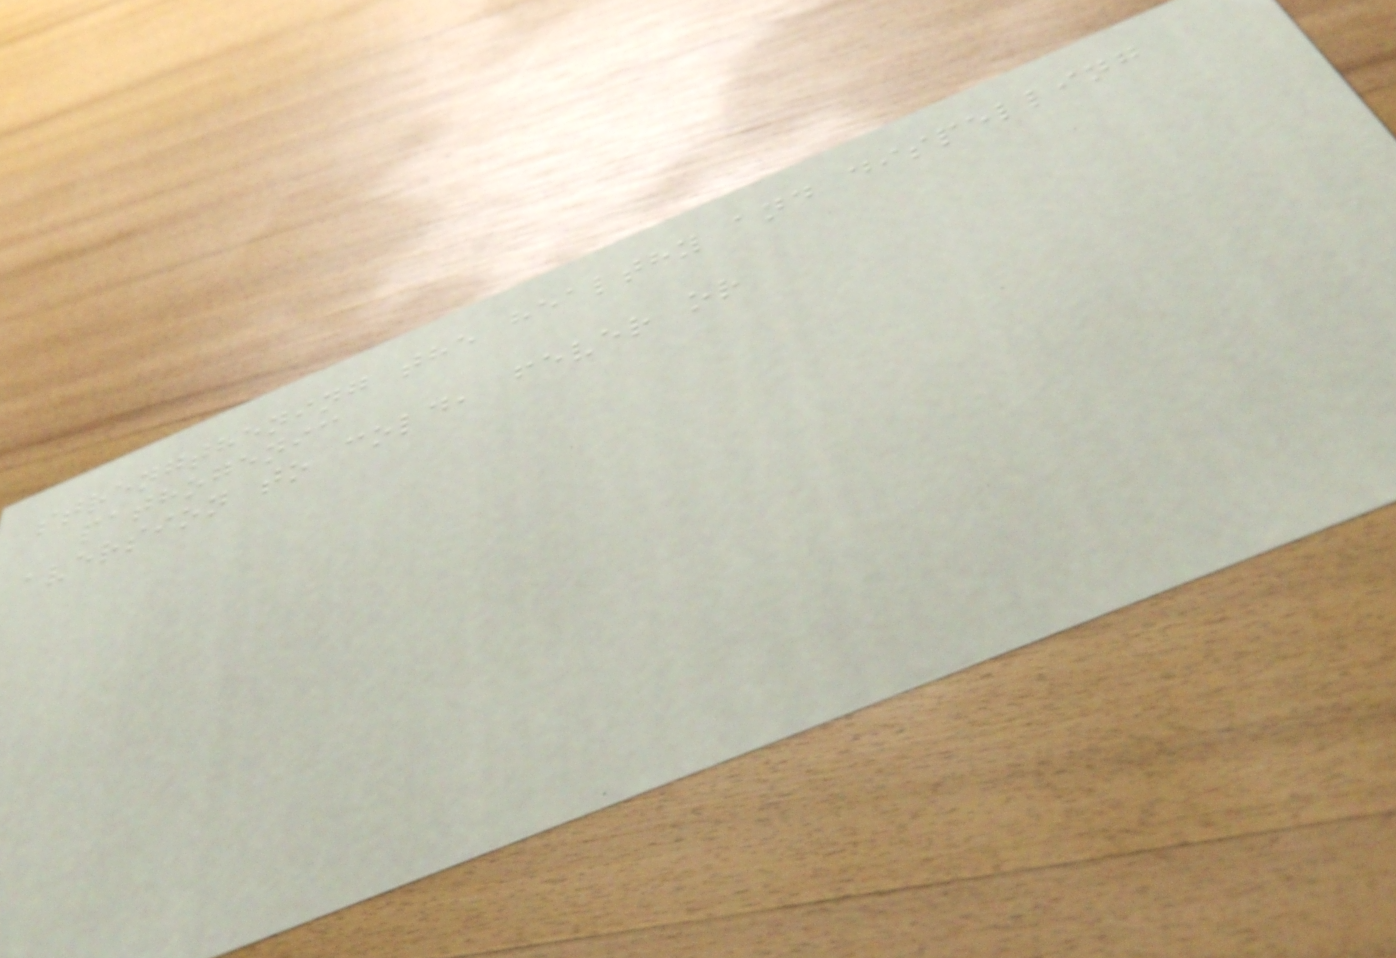strengthening the healthy and dispelling
pathogenic
aversion to cold, fever or
